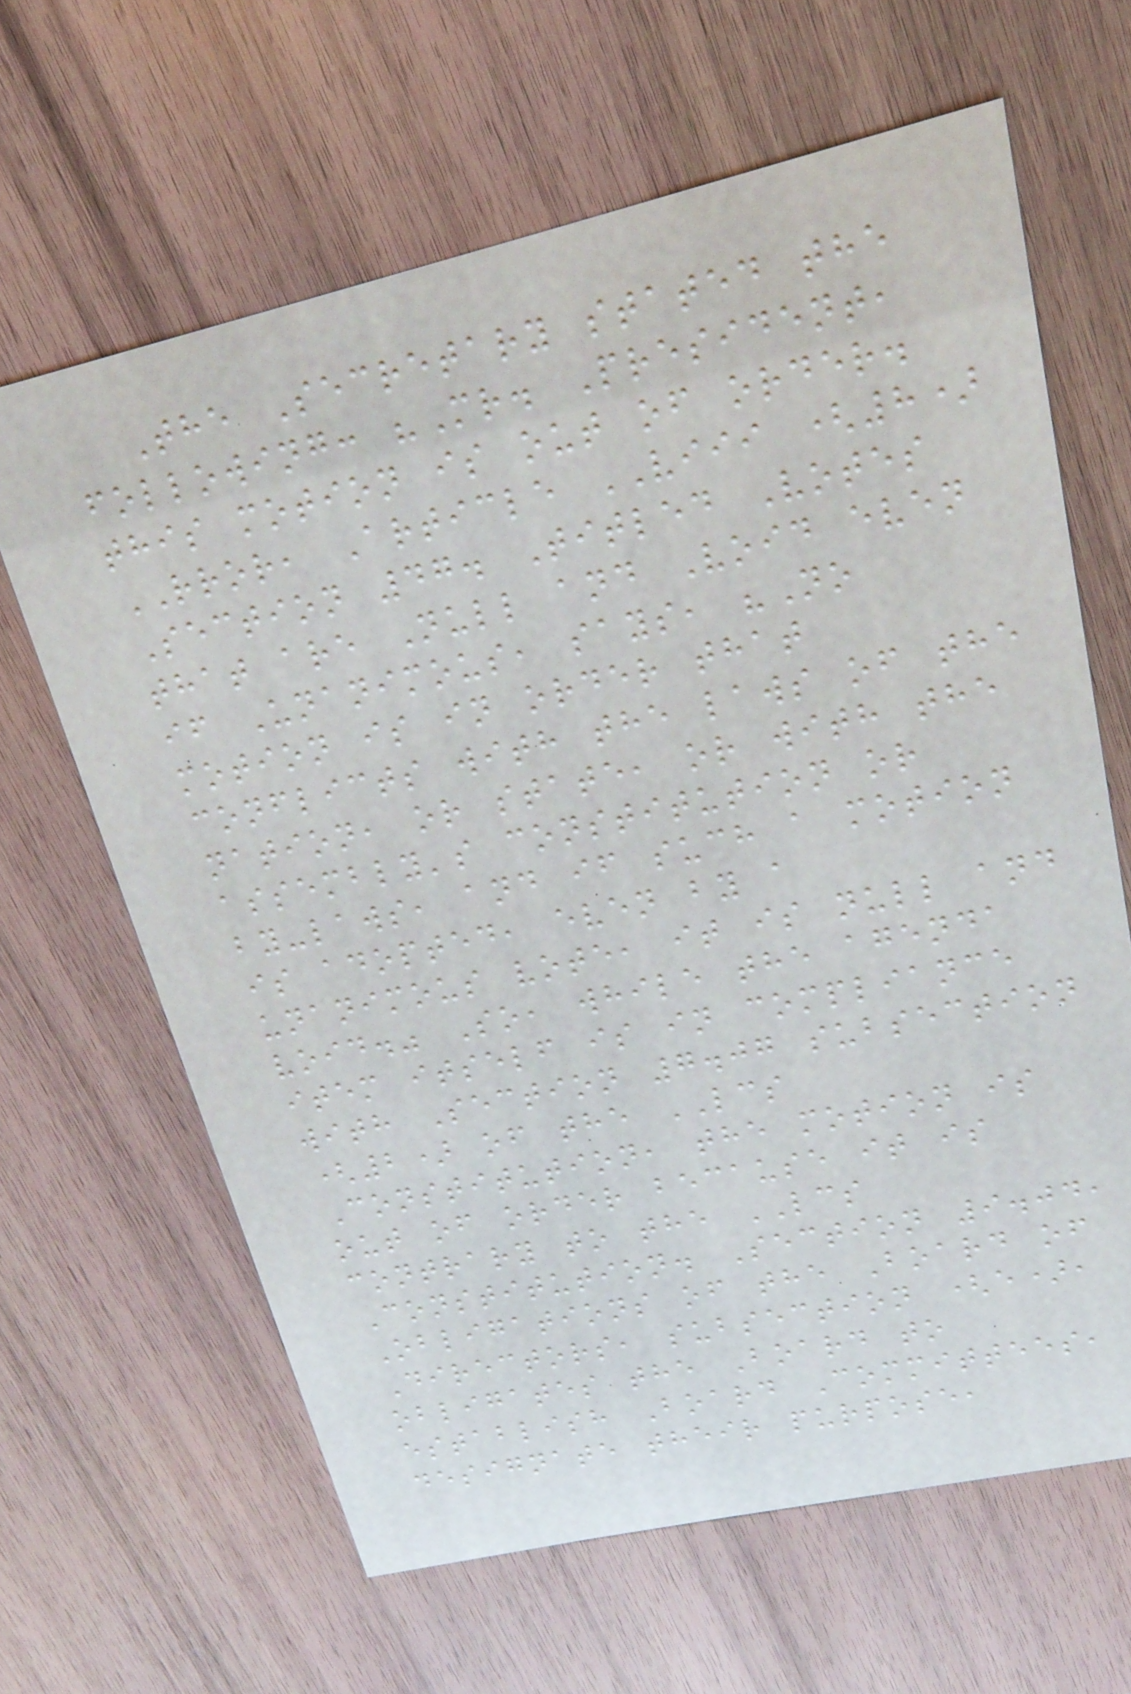The Secretary stated the
following: "Mr. President,
this motion is out of order.
RROR, Article VIII (8)
Section 47. Titled Votes
that are Null and Void even
if Unanimous, says, "No
motion is in order that
conflicts with the laws of the
nation, or state, or with the
assembly's constitution or
by-laws, and if such a motion
is adopted, even by a
unanimous vote, it is null and
void." So, while the agenda
item itself is in compliance
with Section 7.07 subsection
(2) of the LCS
Constitution, the motion is
out of order because it is
contrary to the LCS
Constitution. Section 9.04,
Obligations of the Board of
Directors, subsection (e),
obligates the Board to
establish Board Committees,
designate their purpose,
